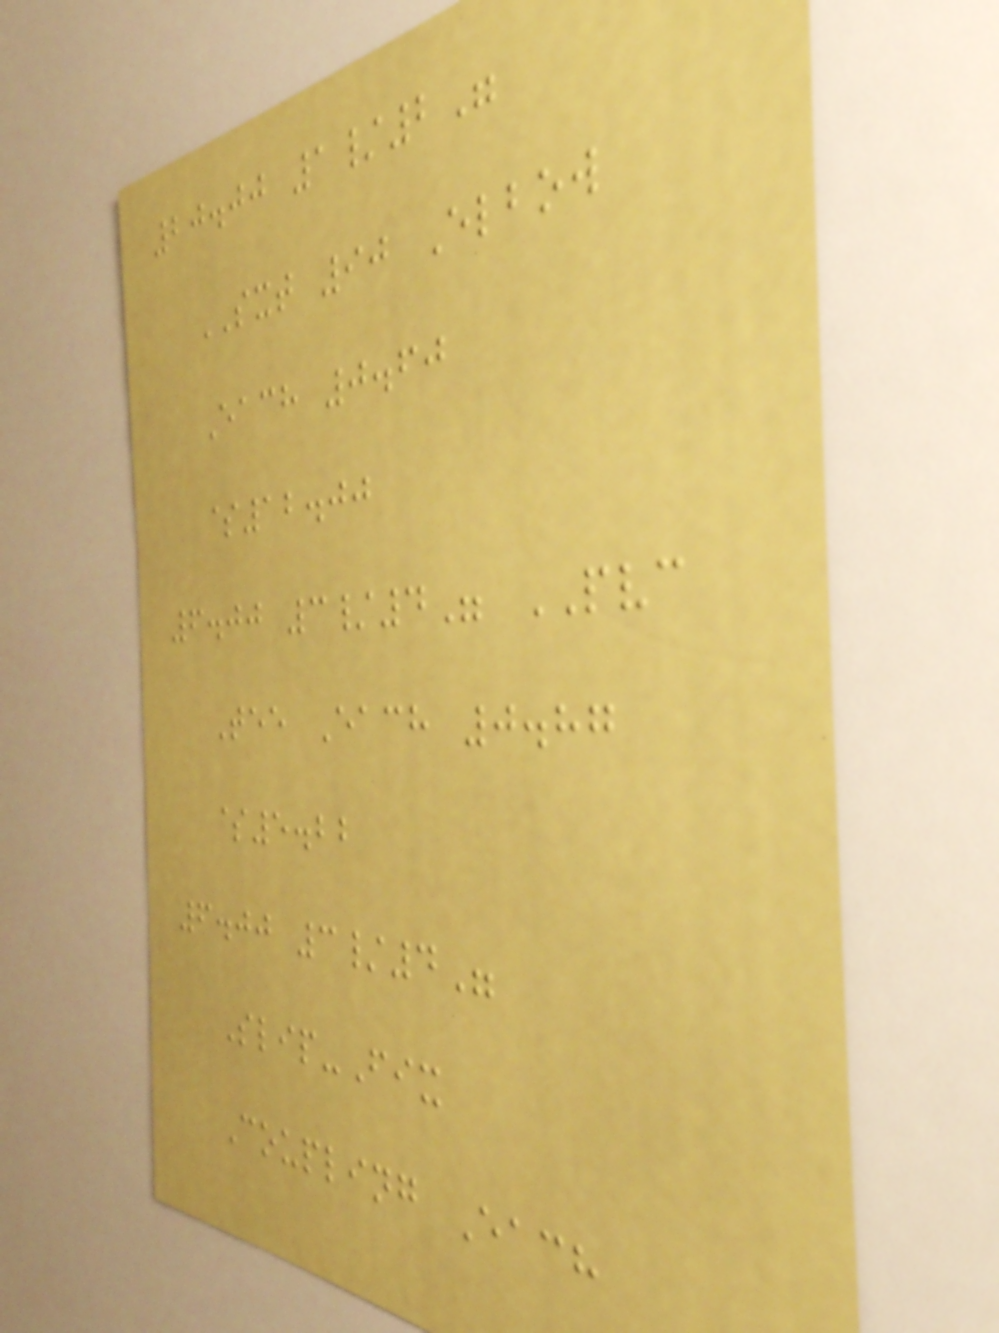20.00 1/2"
SXT 90 Elbow
Each 0.60
$12.00
6.00 3/4" PVC
Tee Each 0.87
$5.22
6.00 3/4"
Slip-Fix
Coupling Each
